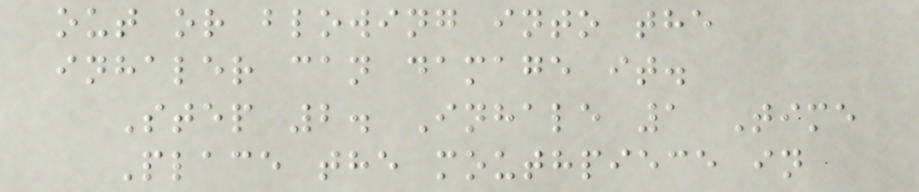out or blowing into the
inhaler can damage it.
Step 2. Inhale 1 Time
Place the mouthpiece in
